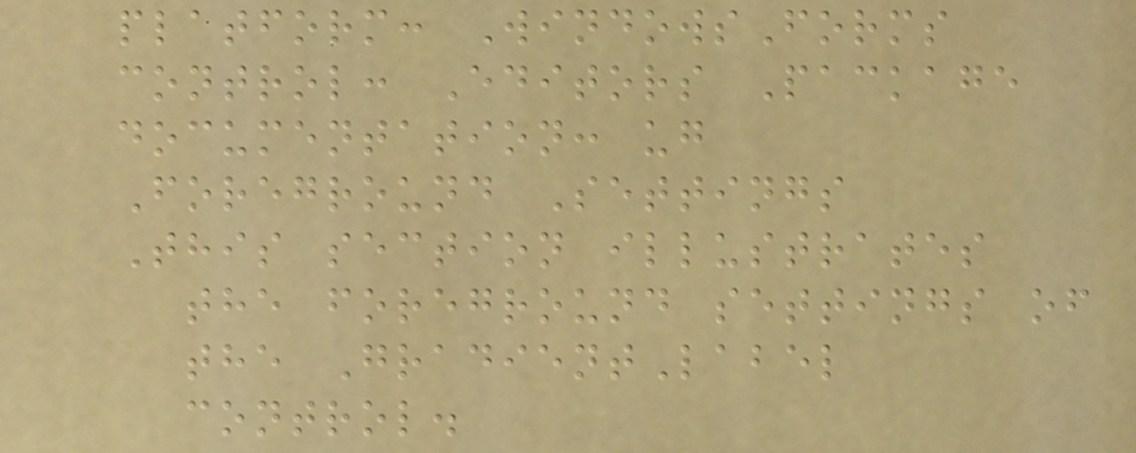platform: WindowsForms
control: Editors Package
documentation: ug
Foreground Settings
This section illustrates
the foreground settings of
the GradientLabel
control.
